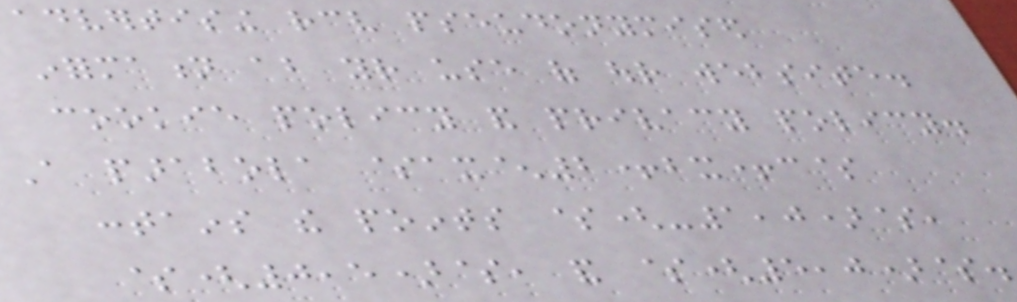advertising receive pseudonymised
information about your use of our website.
cookie policy and privacy policy.
A parabola $ax^2+bx+c$
contains the points $(-1,0)$,
$(0,5)$, and $(5,0)$.
